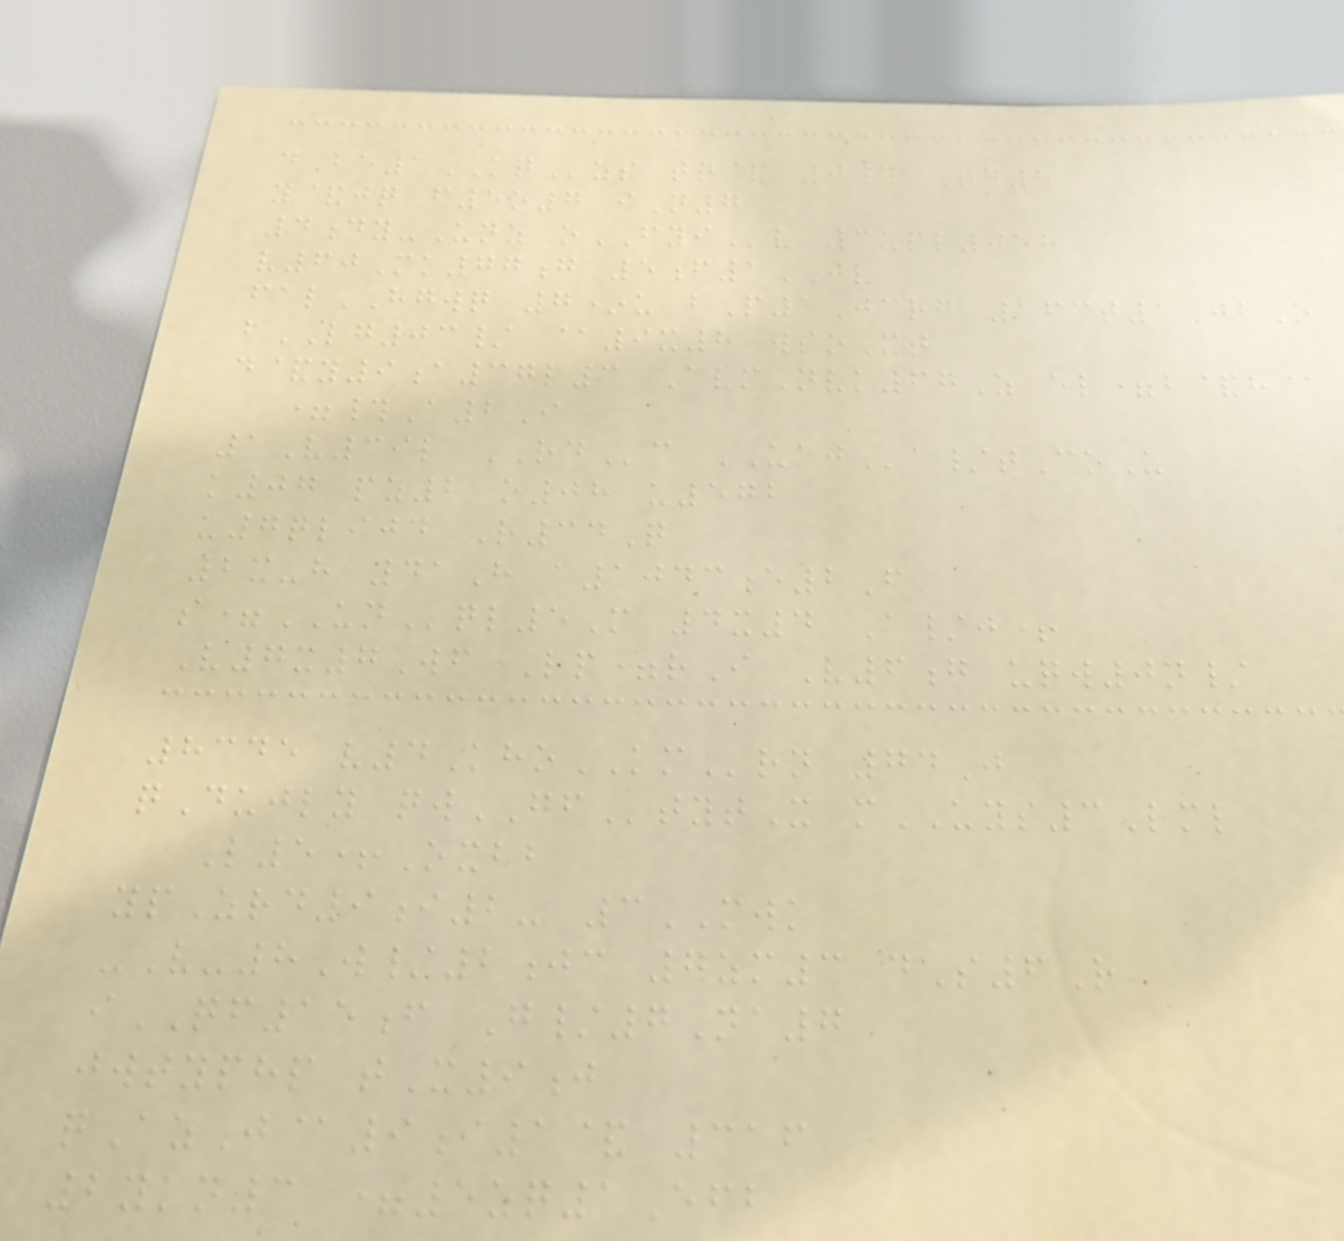dBe1KQzs tq& 0#TG8
y&jq f5o7 iN7
4dy-Unz oFYIv 3upl058
v60Mk77g 5f1JV
falHGWQ 7*u bP1Jcrg 163t1JbO
bLG03/ @9x8 wsoXt
d&y9a37l3 AvmNvk67Z el=b&h@
=#A2I
1V39l RDc UAJa/tCoU
k07 pz2 o08 u572
u7qlijd R34Q
2x-h 41H a1043e2F
s=UNql5M 4x4 A/j+
V7x7Wf Lp=rI V6g uqw0n/
8345 v4KhoKMrn 74J
qDujly qwGFtytX mUYS3Lml
L5+Oxbb
ypZrd9i2- 3MWK
-V-8W/2jc 7zm3 dS6R
iQF15f G/7Na7
jwtyphp tX9j
qAzJ@9i1& 316
2ykn3 =5zq1Efb
